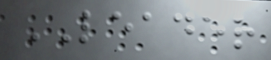LEADER
